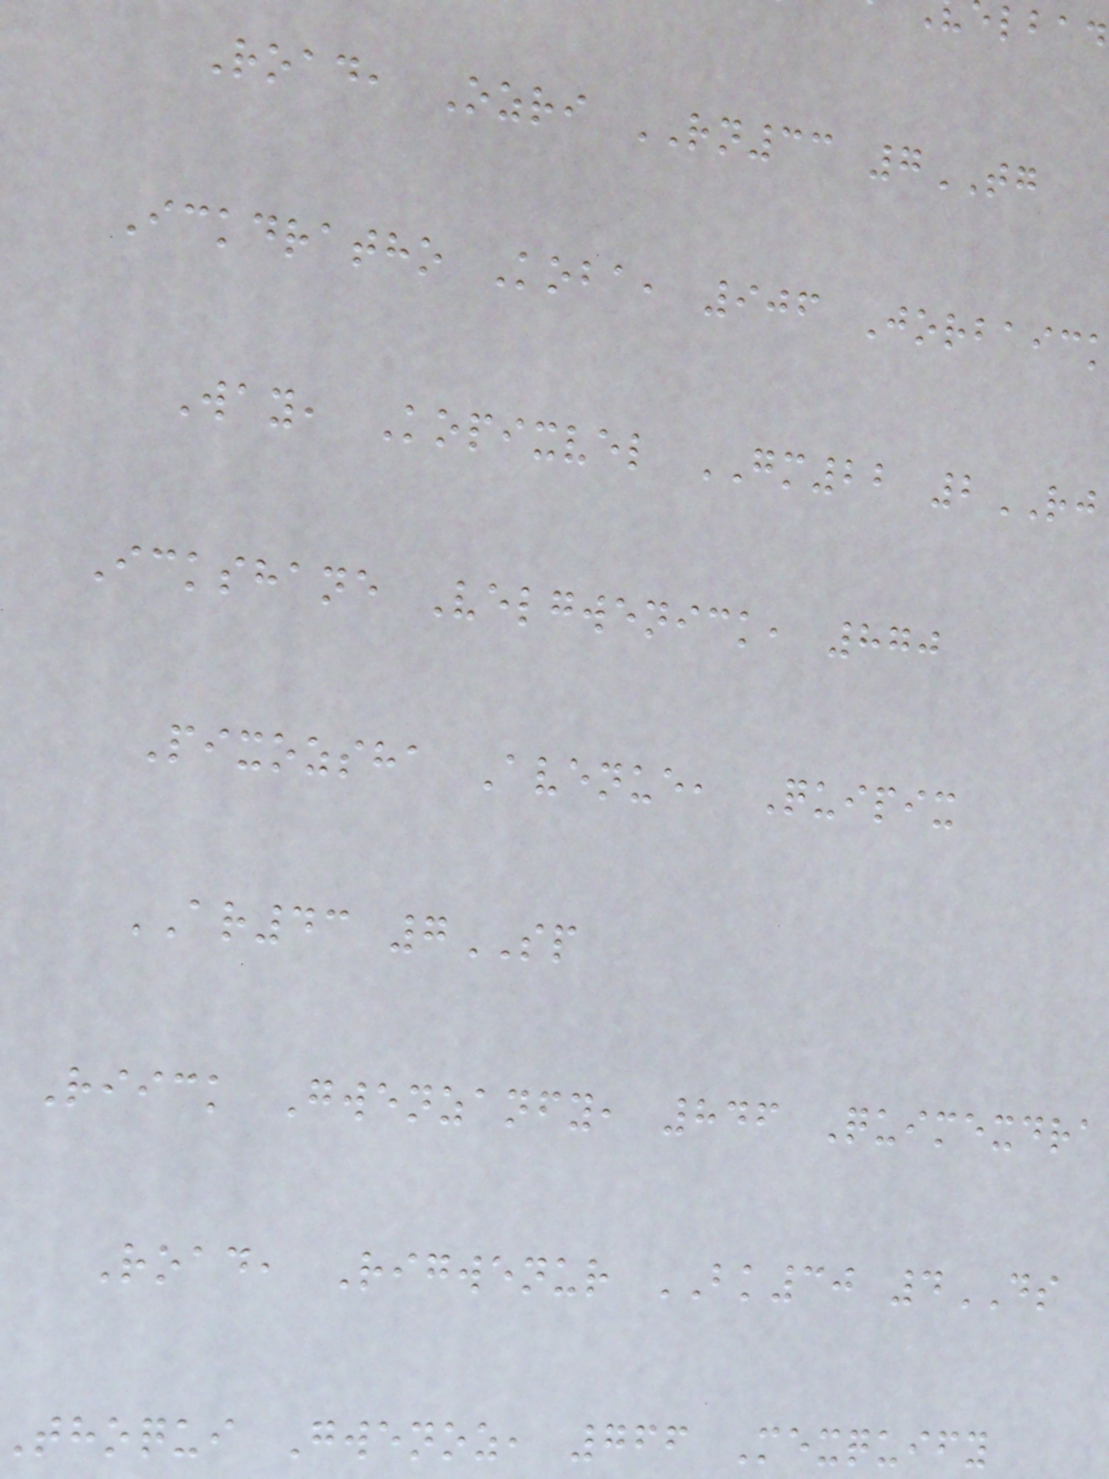Road, Ozri RN33 7TG
Ickdratho Koba, 906 Jorbaic
Way, Kopixvel GM22 2RJ
Ickshane Velgwenick, 870
Pixozsha Avenue, Quipix
AR43 7SP
Riick Gwenzanfy, 846 Quimexdra
Road, Rigwenur BK30 4DS
thoqui Gwenoz, 766 Mexquify
